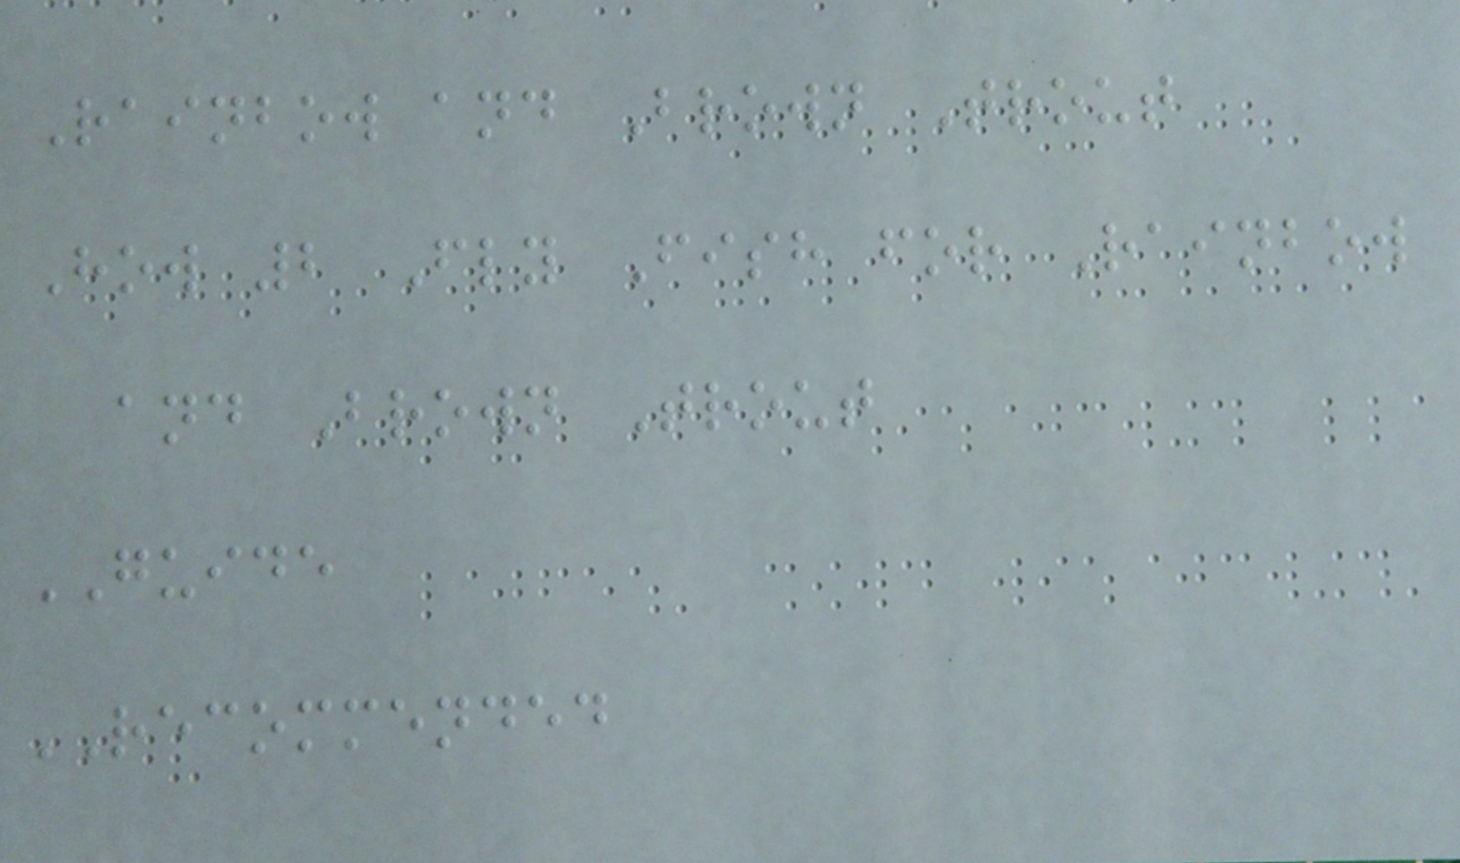Rainbow and Brown Trout
How 2 Fly Fish for Rainbow
and Brown Trout
GUIDE
RECOMMENDED
